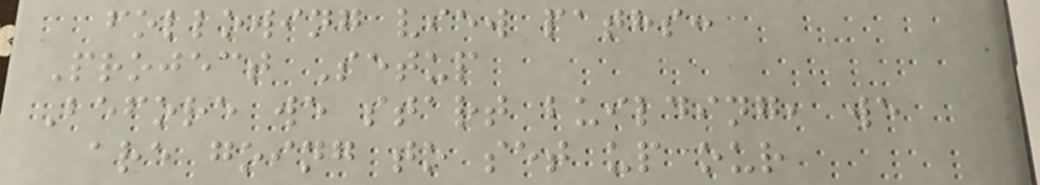following view paths:
Project Setup
Before we start building, we
are going to set up our
